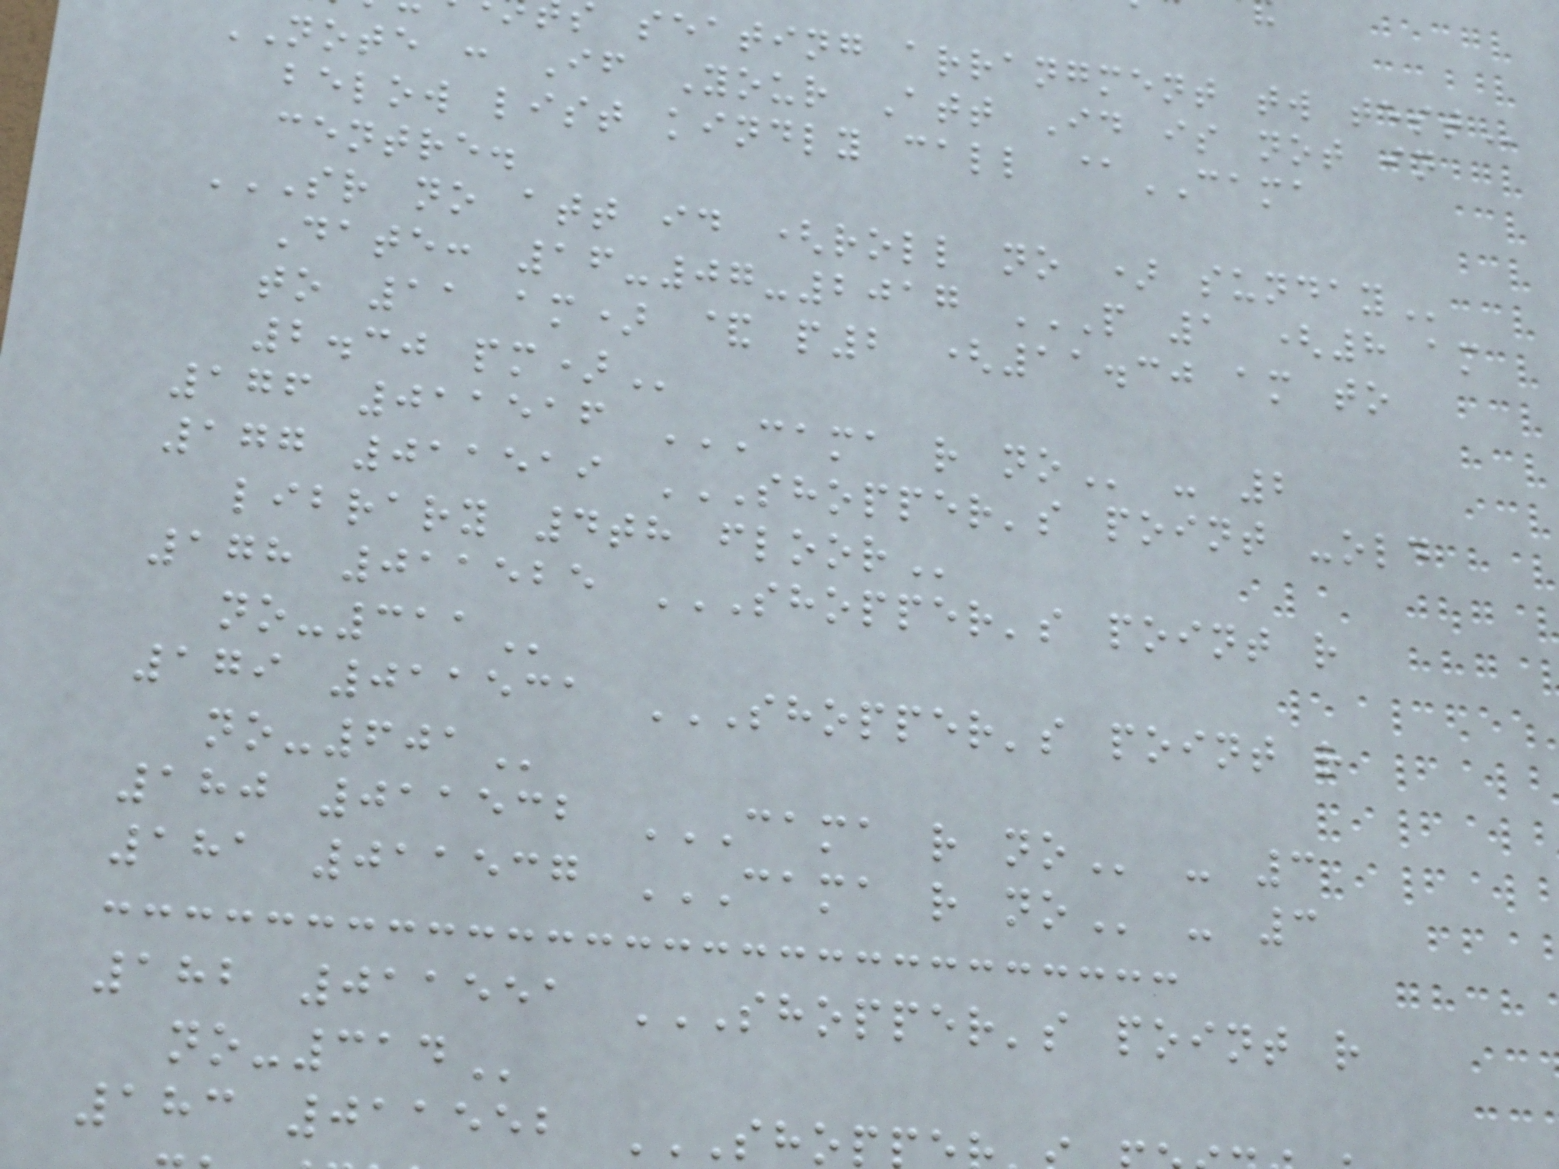seating arrangment tw
NOTE : If Your Att Id is not in
below list kindly call @CAMA
centre.
SR NO ATT ID (ROLL NO ) SUNDAY
Date: 16-07-2017 P 1 (8 AM
to 11 am) & p2 (11.30 am to
2.30
176 011516 CAMA R NO - 2
177 011519 SHOPPER'S POINT -OLD
library 4th
178 011525 SHOPPER'S POINT R
179 011531 SHOPPER'S POINT R
180 011532 CAMA R NO - 3
181 011537 CAMA R NO - 3
182 011551 SHOPPER'S POINT R
183 011552
